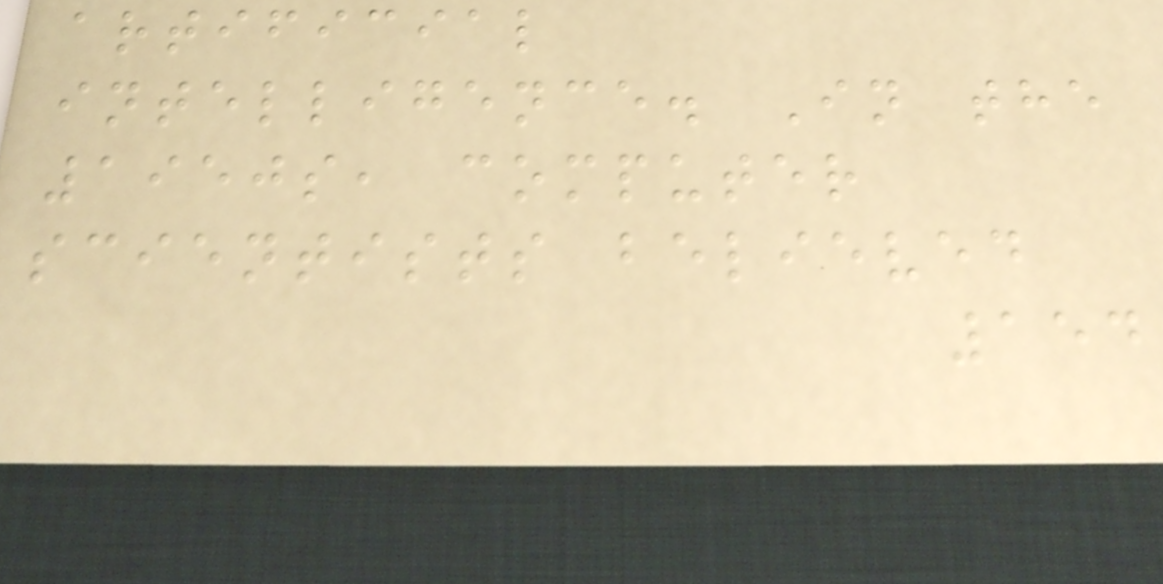artificial
intelligence. In the
1950s, computer
scientists believed
154
